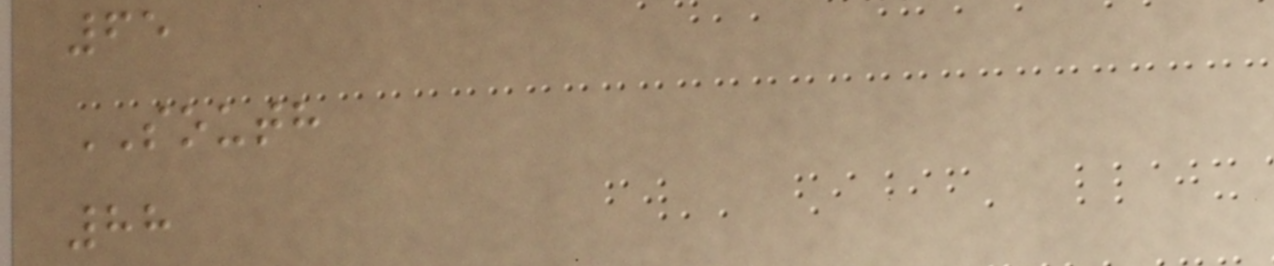65
SOUTH
88
